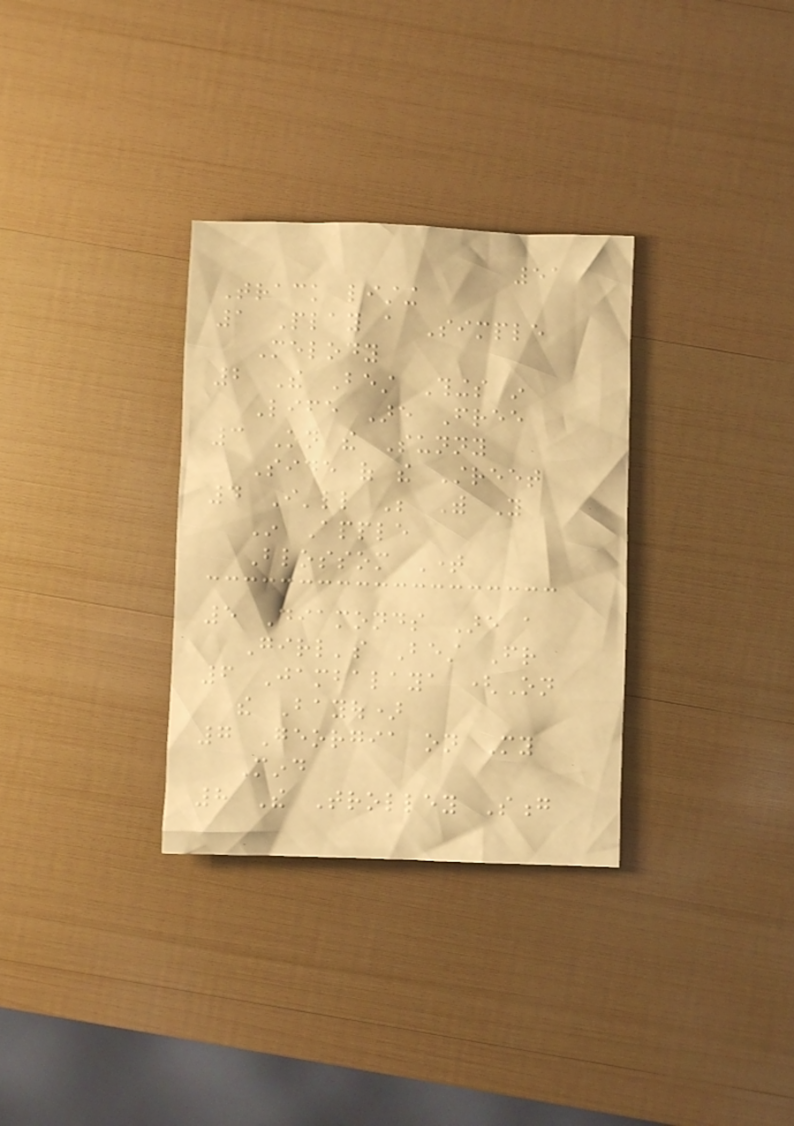51
Track listing
1 Play a Simple
Melody
2 The Best Things in
Life Are Free
3 On the Sunny
Side of the Street
4 I'll Be With You
In Apple
Blossom Time
5 Diamonds Are a
Girl's Best Friend
6 Jambalaya (On
the Bayou)
7 Georgia on My
Mind
8 The Trolley Song
